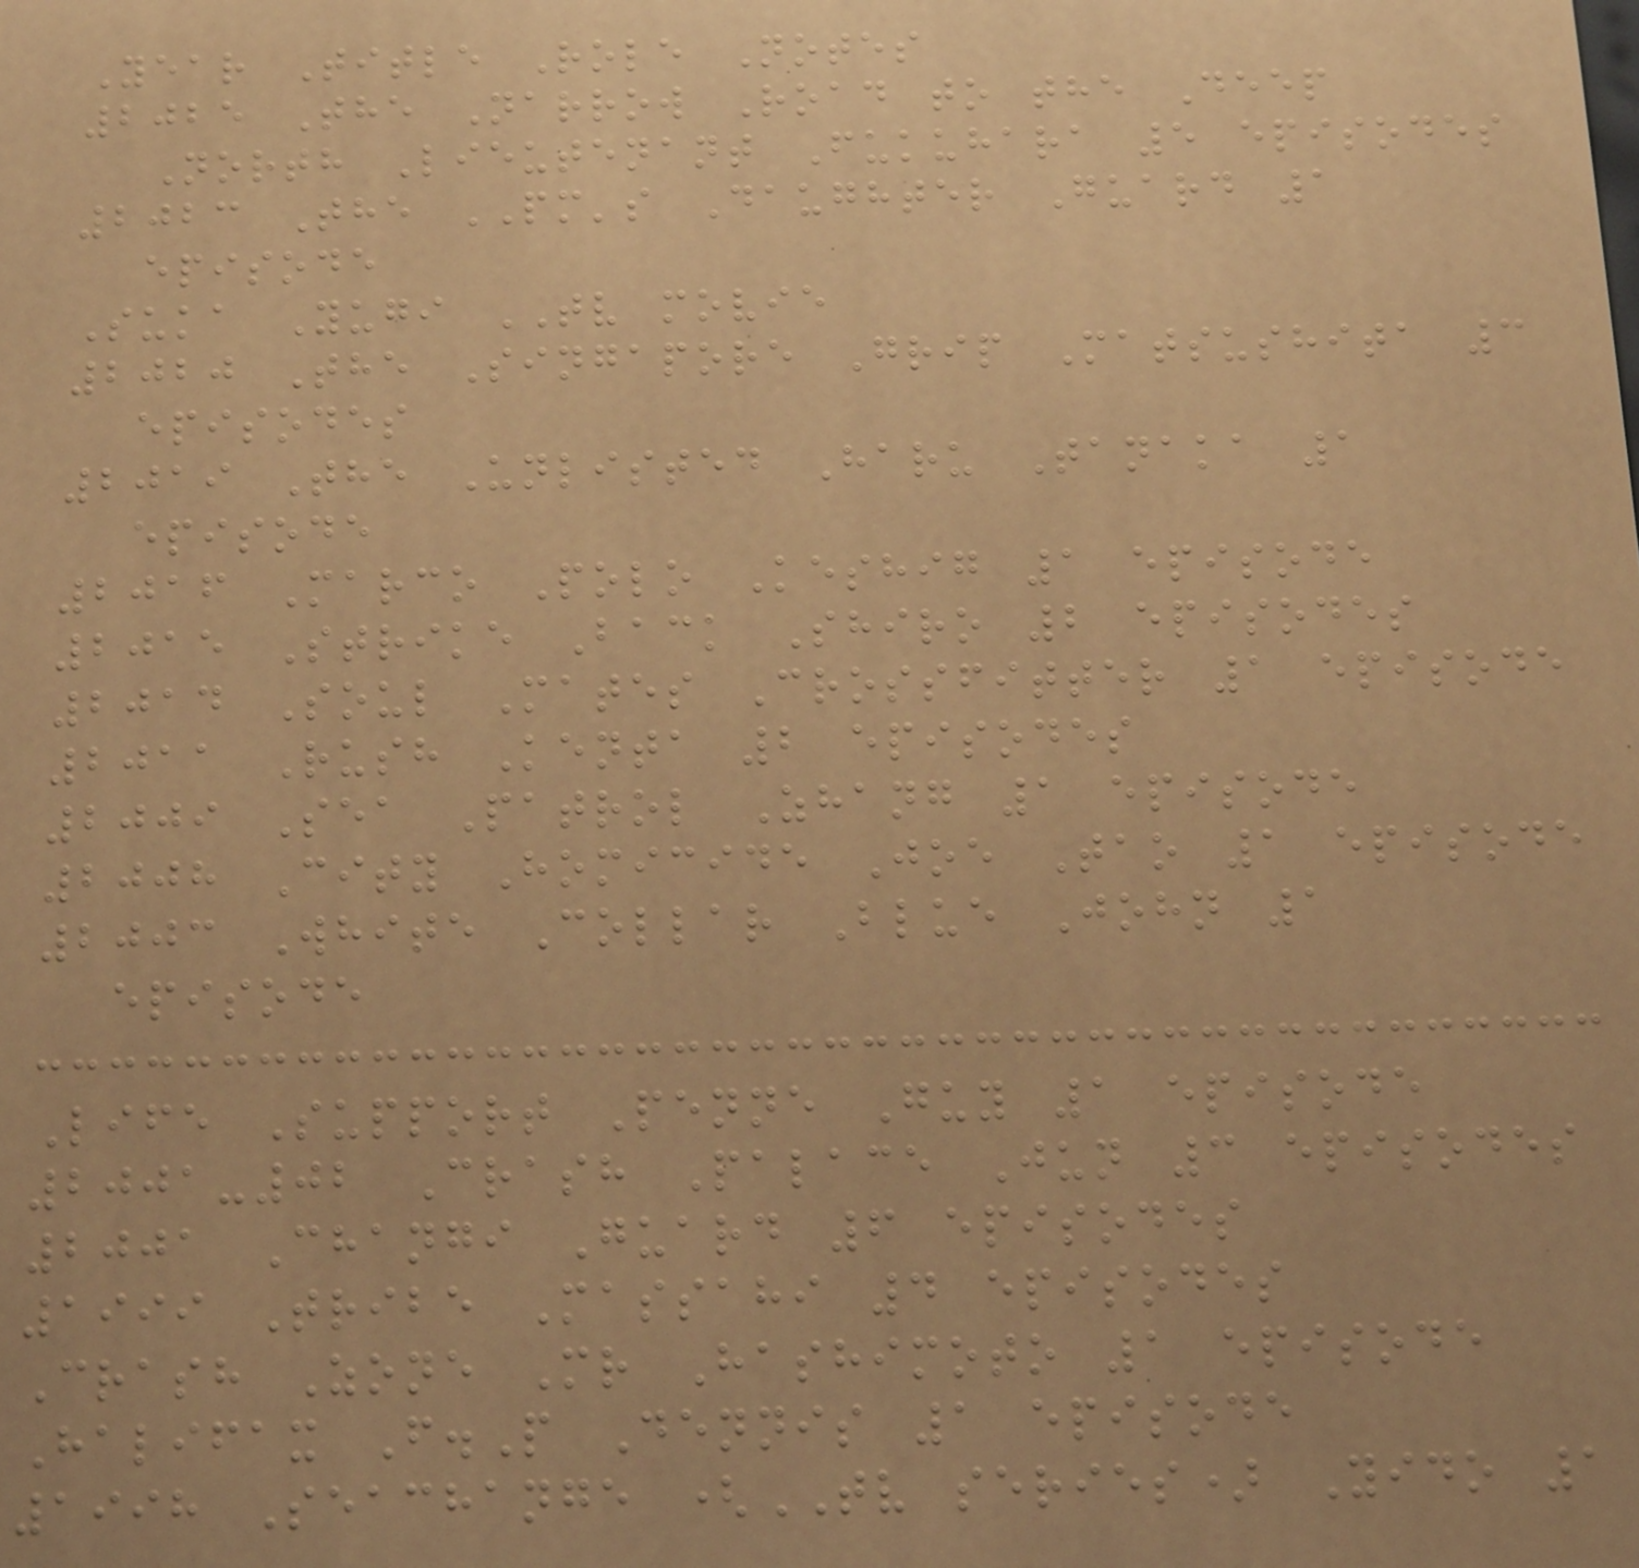Year Title Role Notes
2025 The Narrow Road to the Deep
North Lieutenant Fukuhara 5 episodes
2023 The PM's Daughter Guard 1
episode
Suka Yugi TV movie
2020 The Singapore Grip Matsushita 3
episodes
2019 The Unlisted Haru Tanaka 1
episode
2016 Marco Polo Keshig 1 episode
2015 Strike Back Shiro 2 episodes
2014 Soul Mates Crossfitter 1 episode
2011 Rush Kenta 2 episodes
2009 Sea Patrol Zhang 1 episode
2008 City Homicide Joe Tao 1 episode
2003 White Collar Blue John 1
episode
Life Support Penne Guy 1 episode
2001-02 Crash Palace Jun 3 episodes
2001 Changi Guard 6 episodes
1999 Tribe Massahi 4 episodes
Crash Zone Mr Hashimoto 1 episode
Halifax F.P Dennis 1 episode
1998 Seachange (TV series) Yido 1
